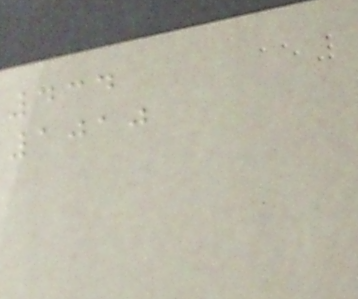434
1010
